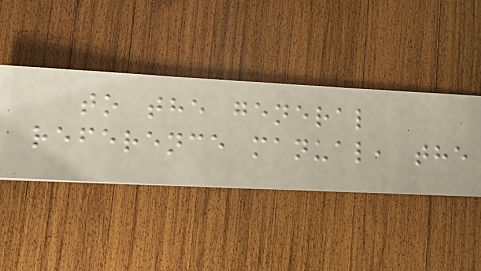to the general
reference manual, the
